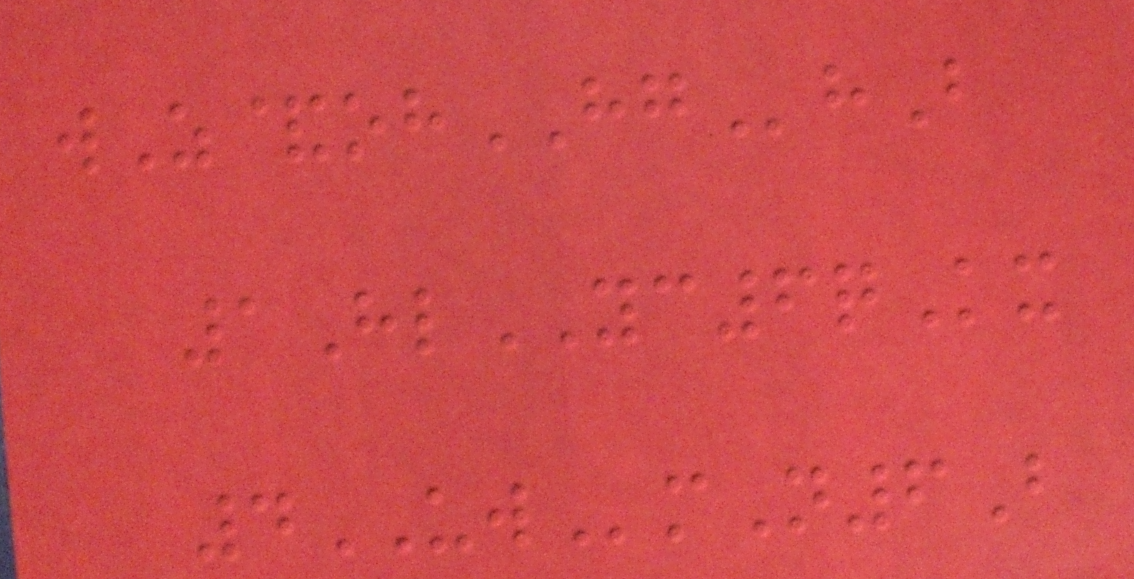wZ&ohHGhB
1HlYC6qKx
4UWmN6B
